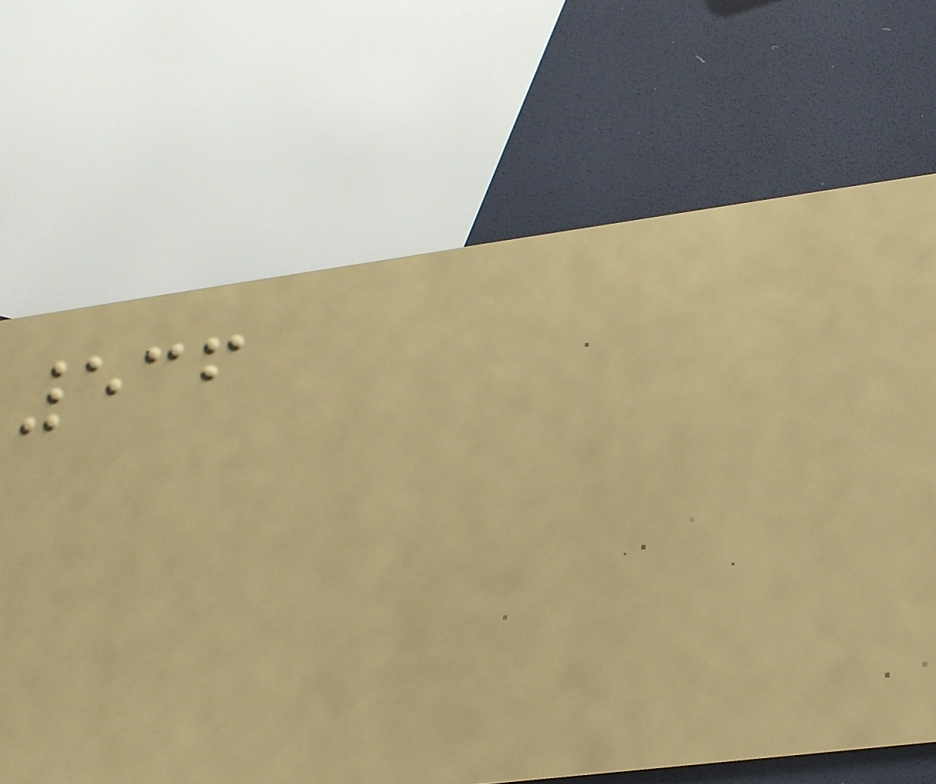536
